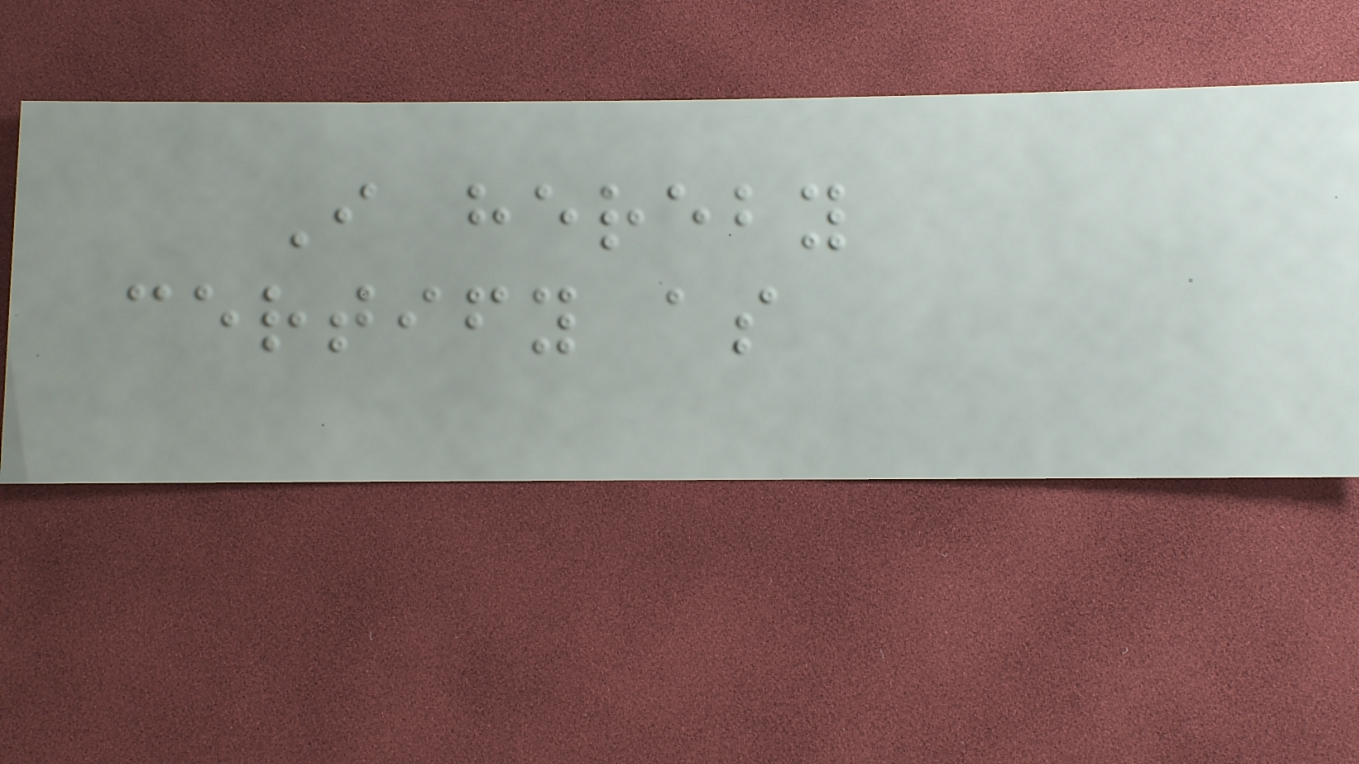I hereby
certify as
